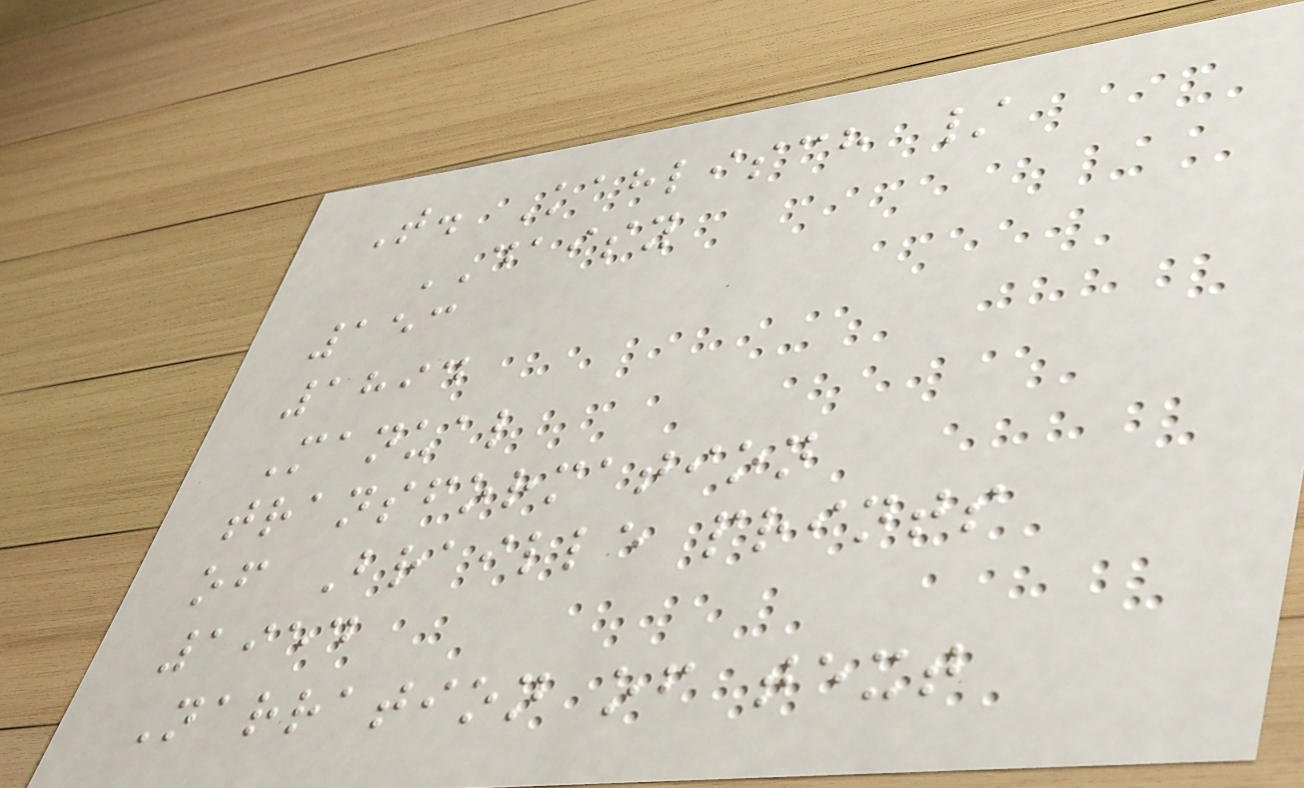T. Kahlisch /
DAISY
153
1894
Manual
transformation
of Braille prints
1954
Narration of text
